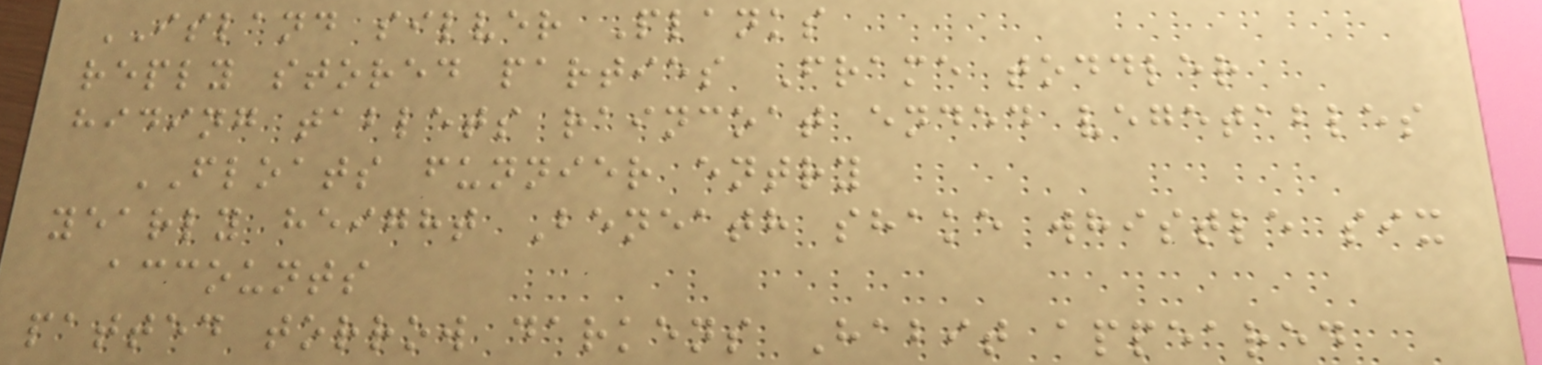ISLAND silver Planks
reply stored parties Frame toddler
hiding tablets raincoat ended vegetables
FLOATS funnier entry
yearly height Beneath shake whistle six
accounts
patted torrow darkens Habit appeared
